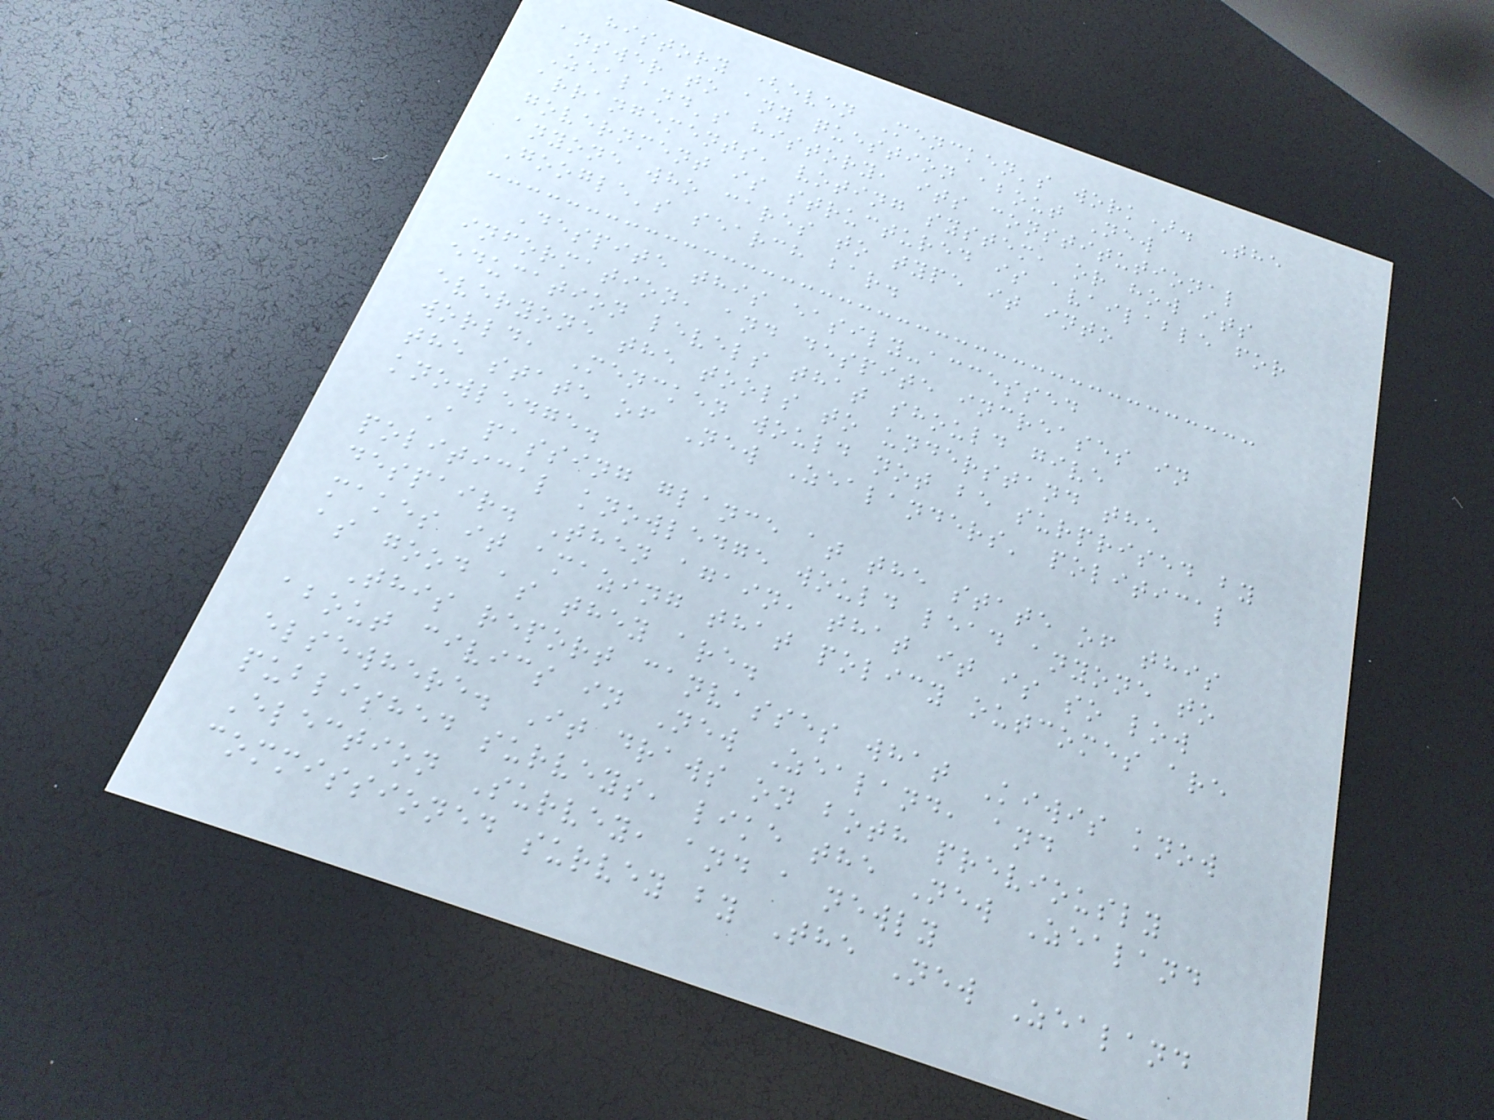history (even Mencken's work). The
answer to any question about New
Zealand's history, its constitutional
arrangements, voting system, or how its
government is structured is available for
anyone who cares to type it into
Google's search bar.
Despite this easily-accessed
information, and despite increases in
education levels that should give
everyone the tools to understand the
world, Mencken would not be surprised by
the state of New Zealanders' political
knowledge.
A passing glance at the state of this
political knowledge would lead anyone to
despair. Then again, that it is so low
makes it amazing that policy outcomes are
as good as they are.
This report canvasses what Kiwis know
about civics in New Zealand, and
elsewhere. It draws on both previously
published surveys, like the New Zealand
Election Survey, and a newly
commissioned survey by The New Zealand
